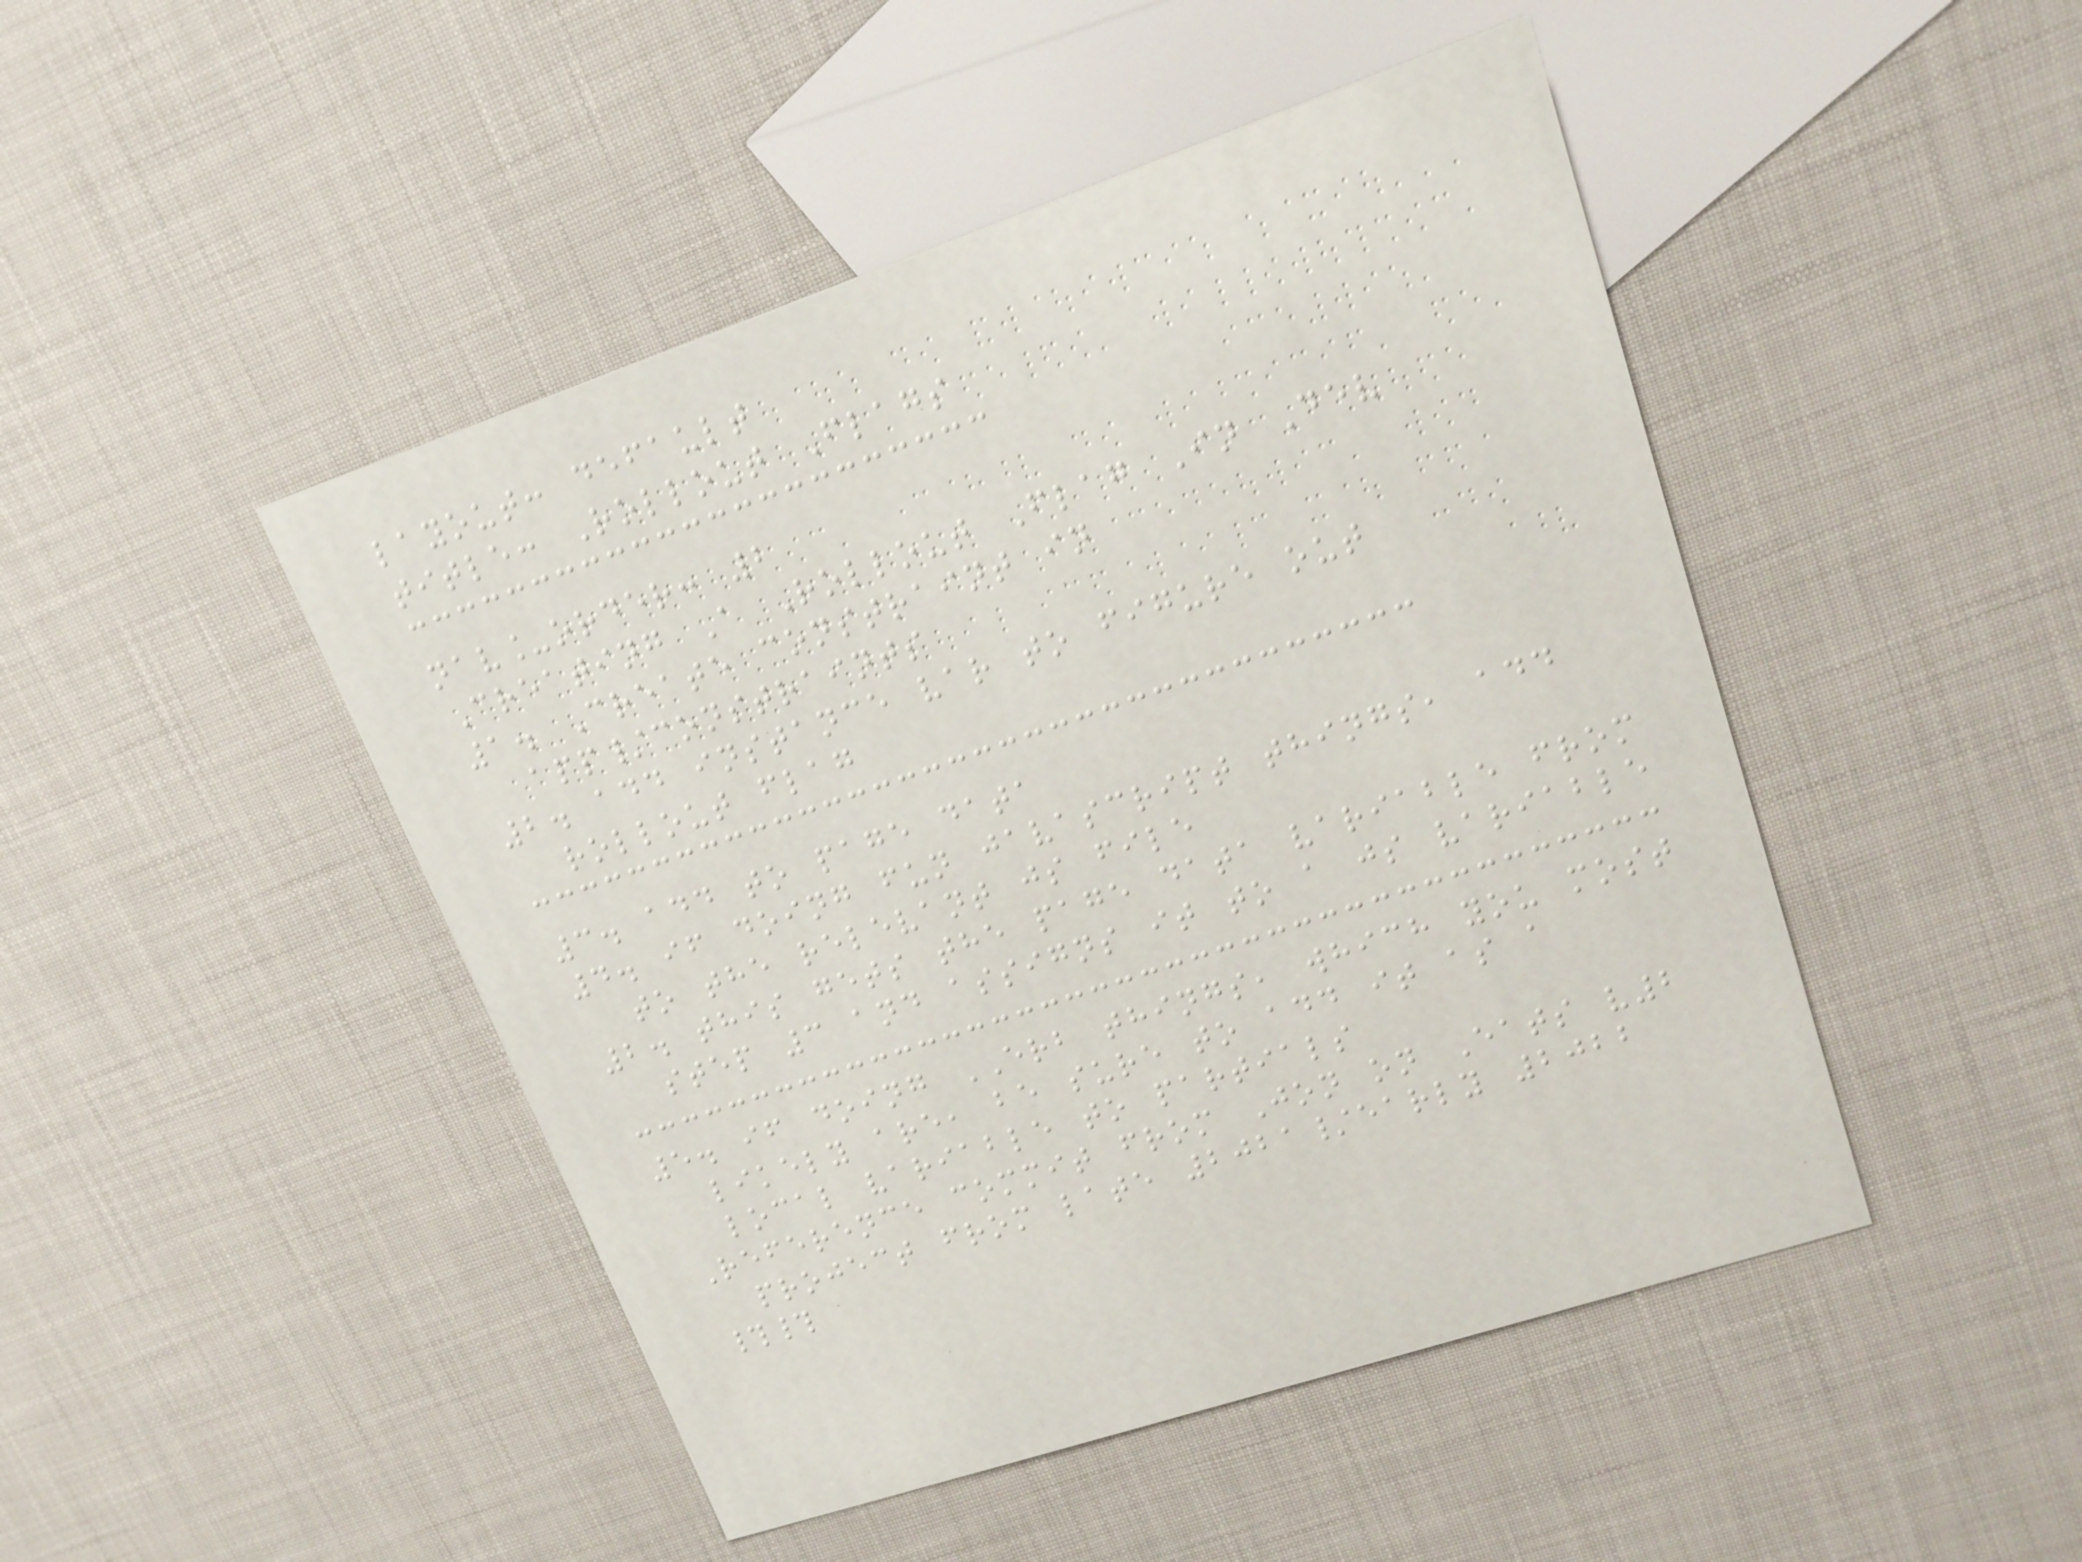layout: default
title: Rollout Flags
nav_order: 2
Creating A Rollout Flag In Dev
1. Create constraint in
app/constraints
2. add instance var to figure out
rollout flag
3. add to page data
4. if doing fun javascript things, add
to the relevant js file
2. this gets the page data variable from
step 3 and assigns it to a js variable
5. if doing ERB things, which you most
likely are, be sure to add it as a
local variable to partials
Reference commit from Jon on Eats v2
project from late 2021/early 2022
##
